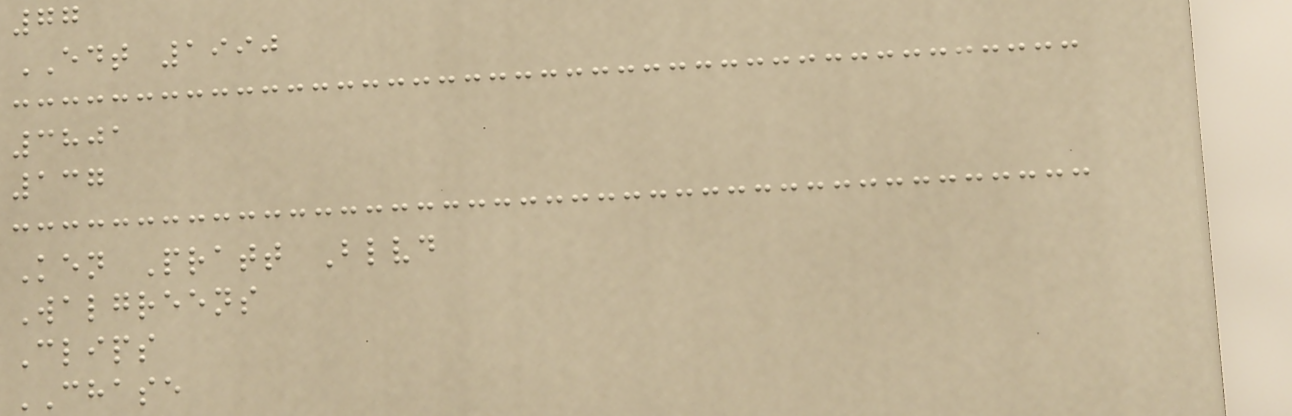77
EDT 1990
3801
137
Ken Pratt Blvd
Walgreens
Clips
CHASE
